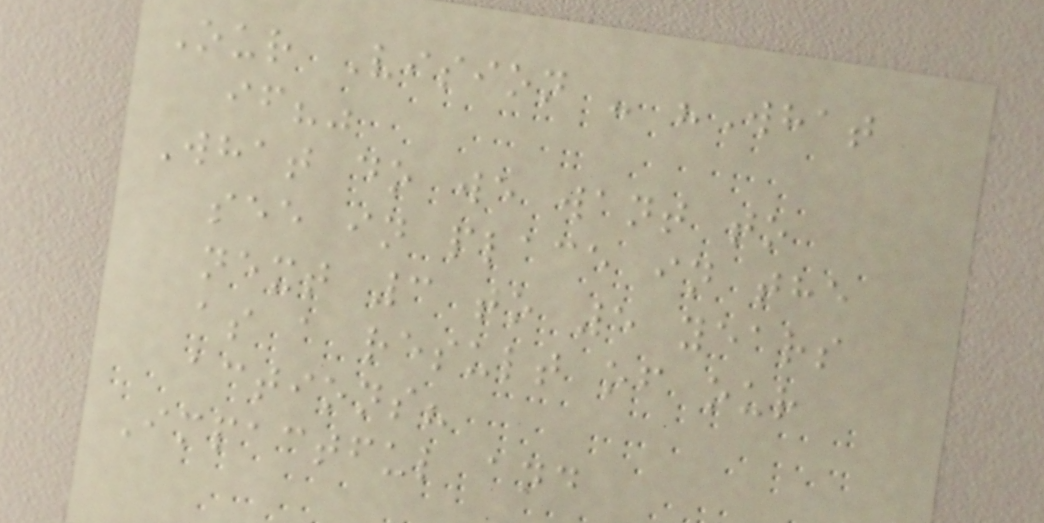Our Vision - "What
if?"
What do we want to
see in place in the
next 3 to 5 years
as a result of our
actions?
Impactful and
